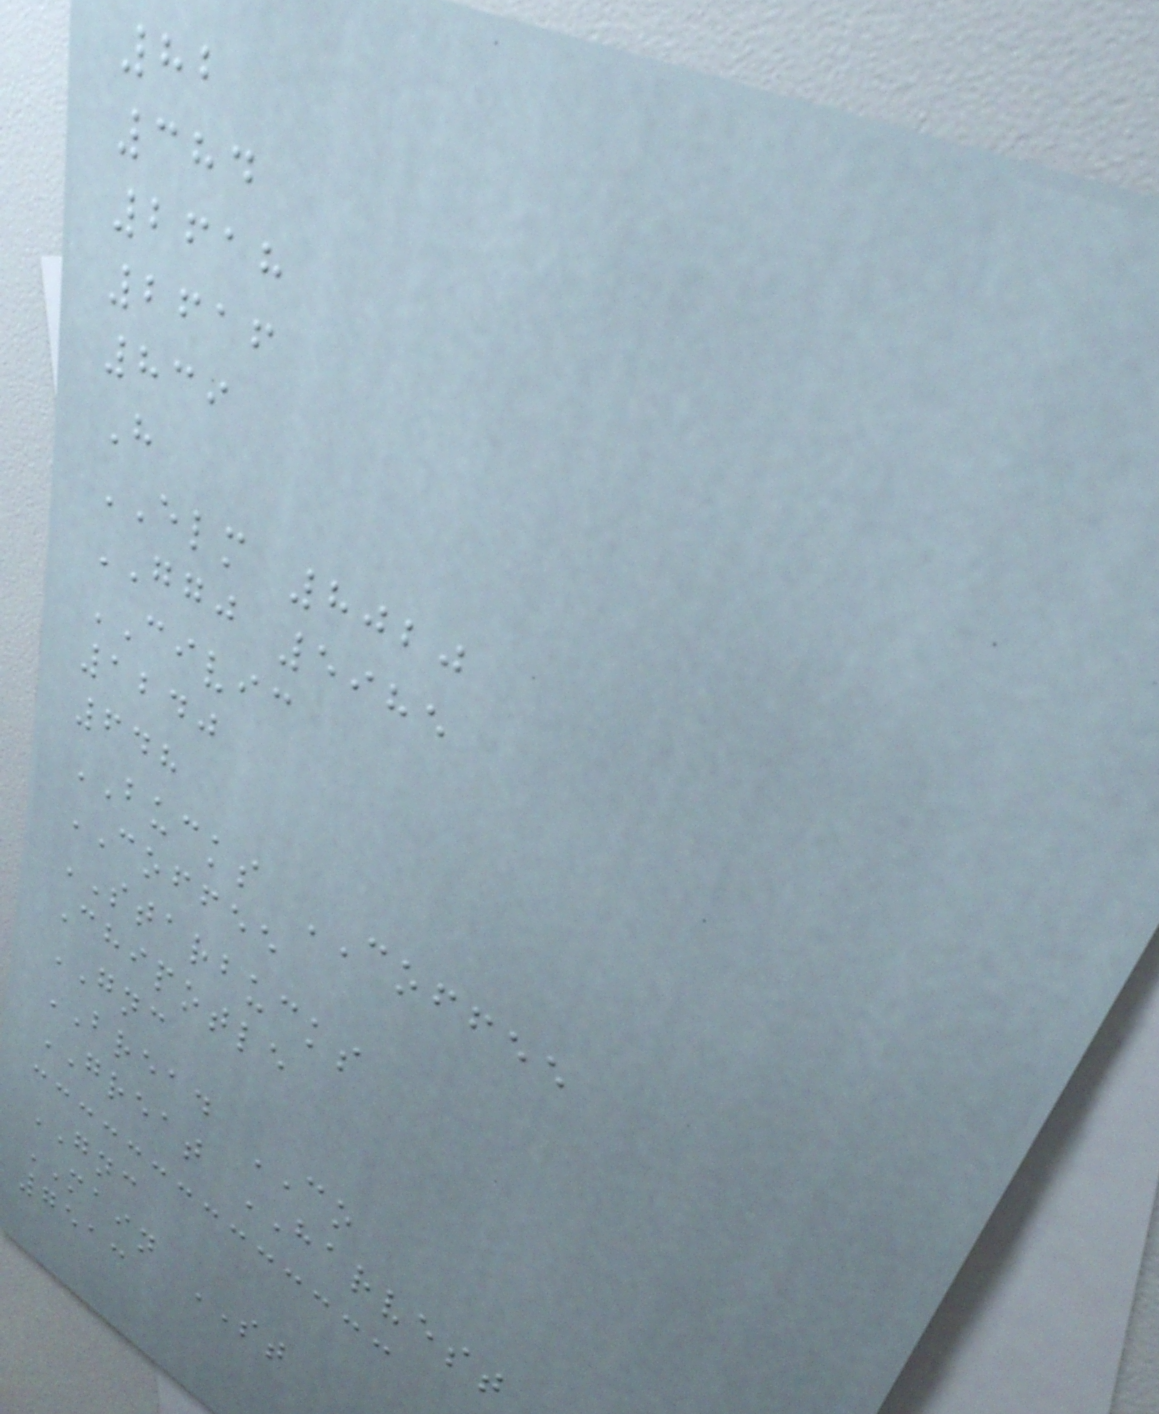82
384
2618
2616
839
H
ELM 8020
GGJ 5985
CIVIC
1240
648
BUCKS COFFEE
COFFEE
STARBUCKS
Chipotle
GNC
BREAD CO
GREAT HARVEST
GNC
MAIN ST
7513
